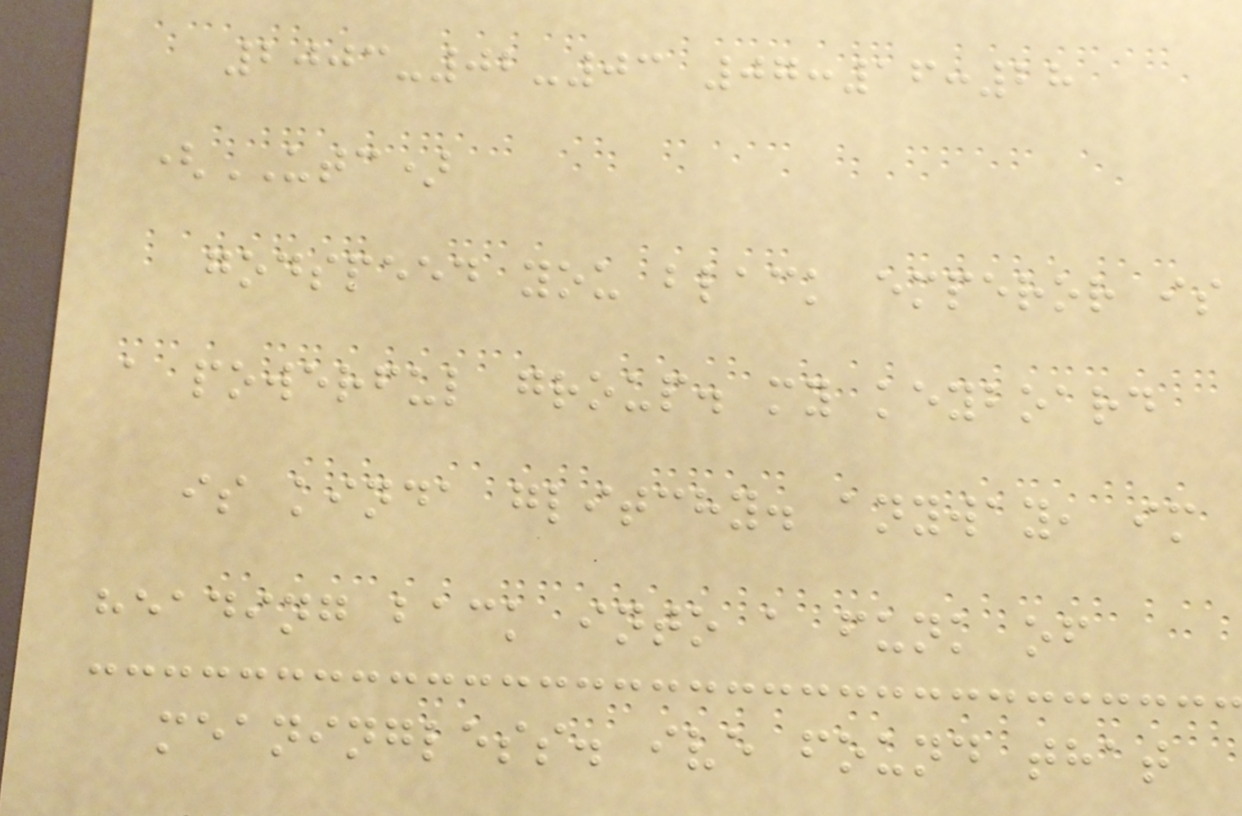2003-02-03 07:16:28
(UTC)
godspeed you black emperor is
a powerful group. my keyboard
is kinda glitchy. anyway, im
heading back into a funk of
meaningless. ive found that
